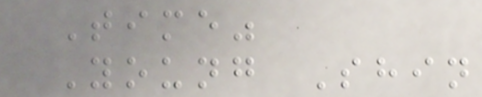Time"
Young Shin
